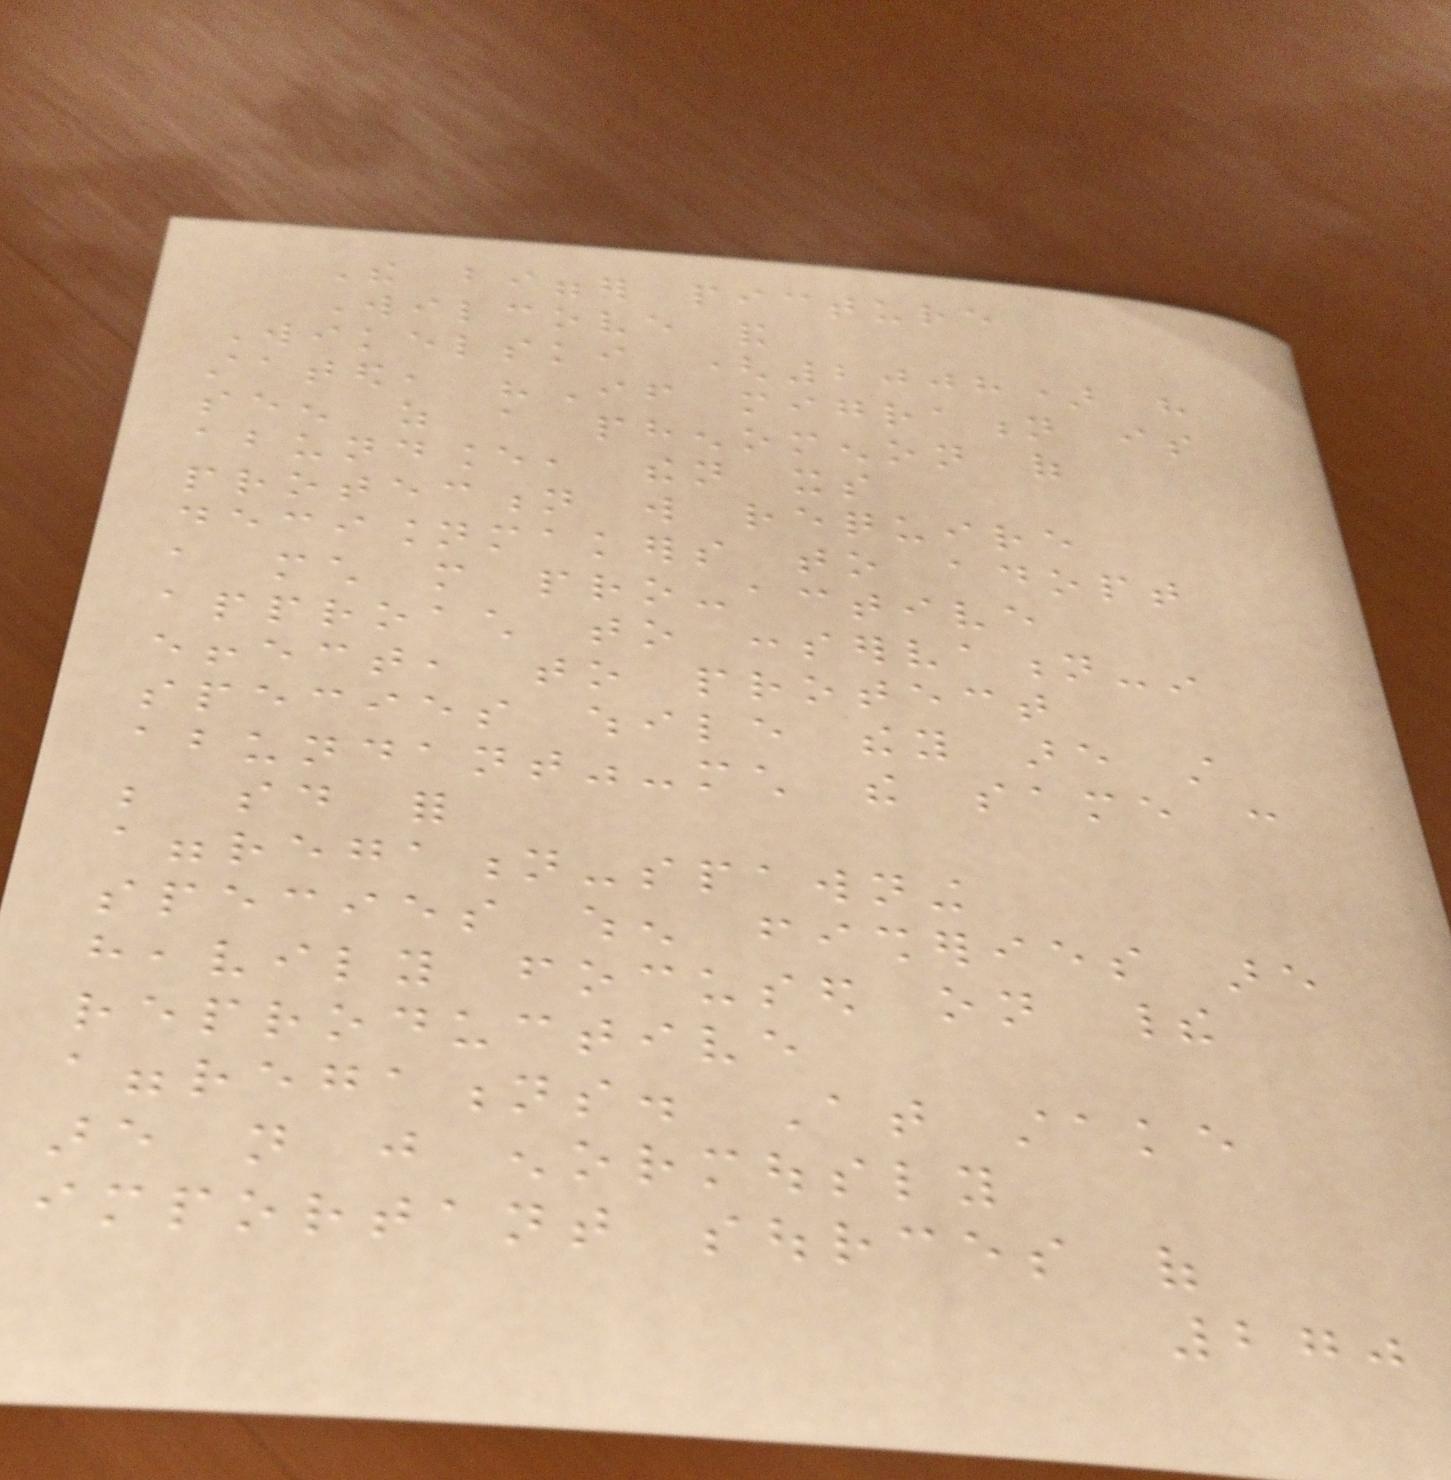The bigger picture
Wilcove and
Wikelski (2008) have
stated, "If migration is
seen as a phenomenon of
abundance, then its
protection will require
decisionmakers to adopt
a much more pro-active
approach to conservation-in
effect, to protect
species while they are still
abundant"-much the same can
be said for
aggregation-spawning
species when fisheries are
heavily focused on their
reproductive
aggregations. At stake
are not just enormously
important sources of
270
